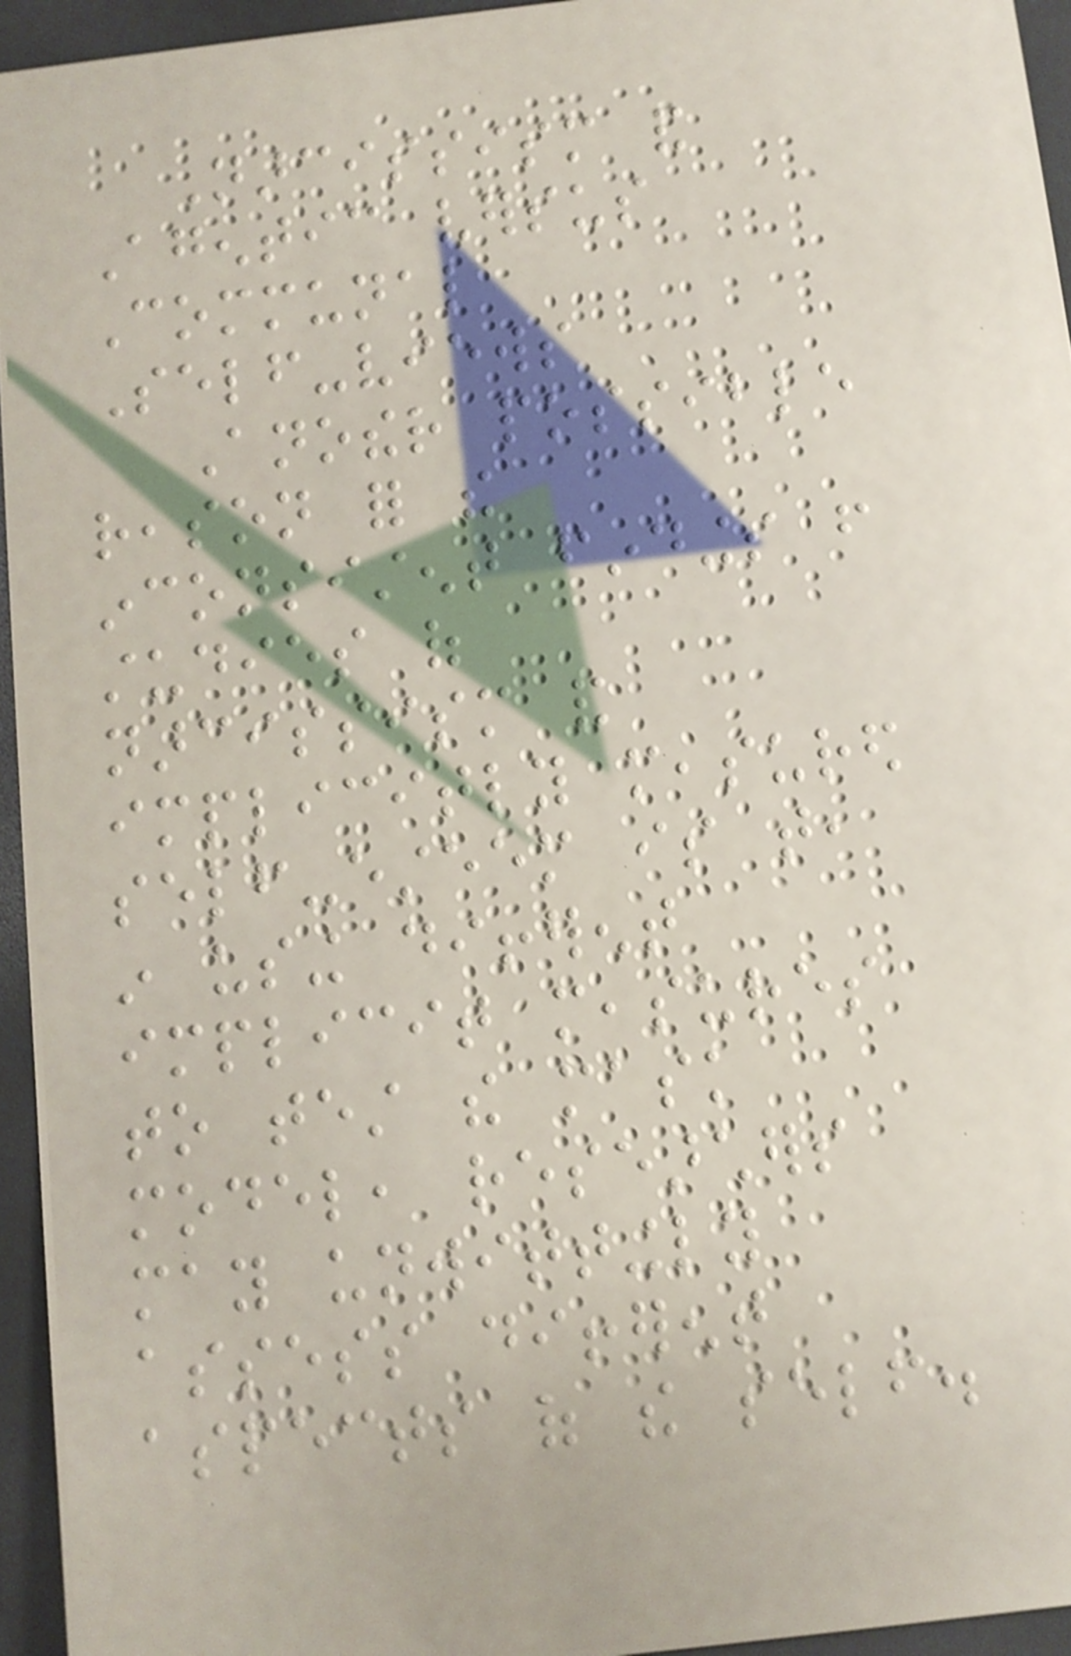Narcissism and
Agentic versus
Communal
Self-views
Another possible
reason for the
inconsistent findings from
studies of
narcissism and
implicitly measured
self-esteem is that,
in using different
implicit measures
to test the mask
model, researchers
may unwittingly
assess different
aspects of the self.
